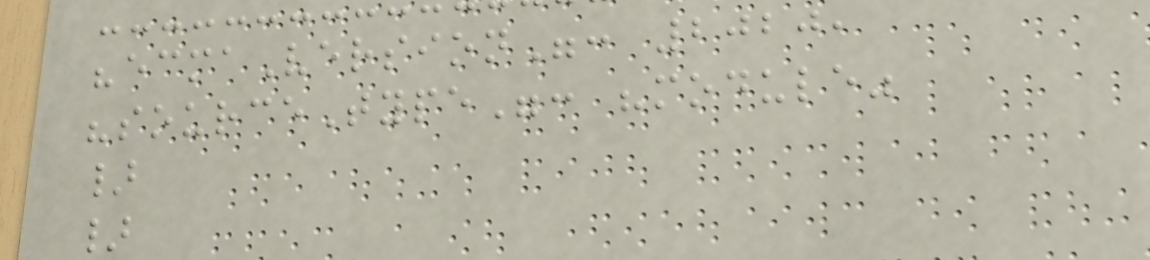"ecmaVersion": 2020,
"sourceType": "module"
}
}
